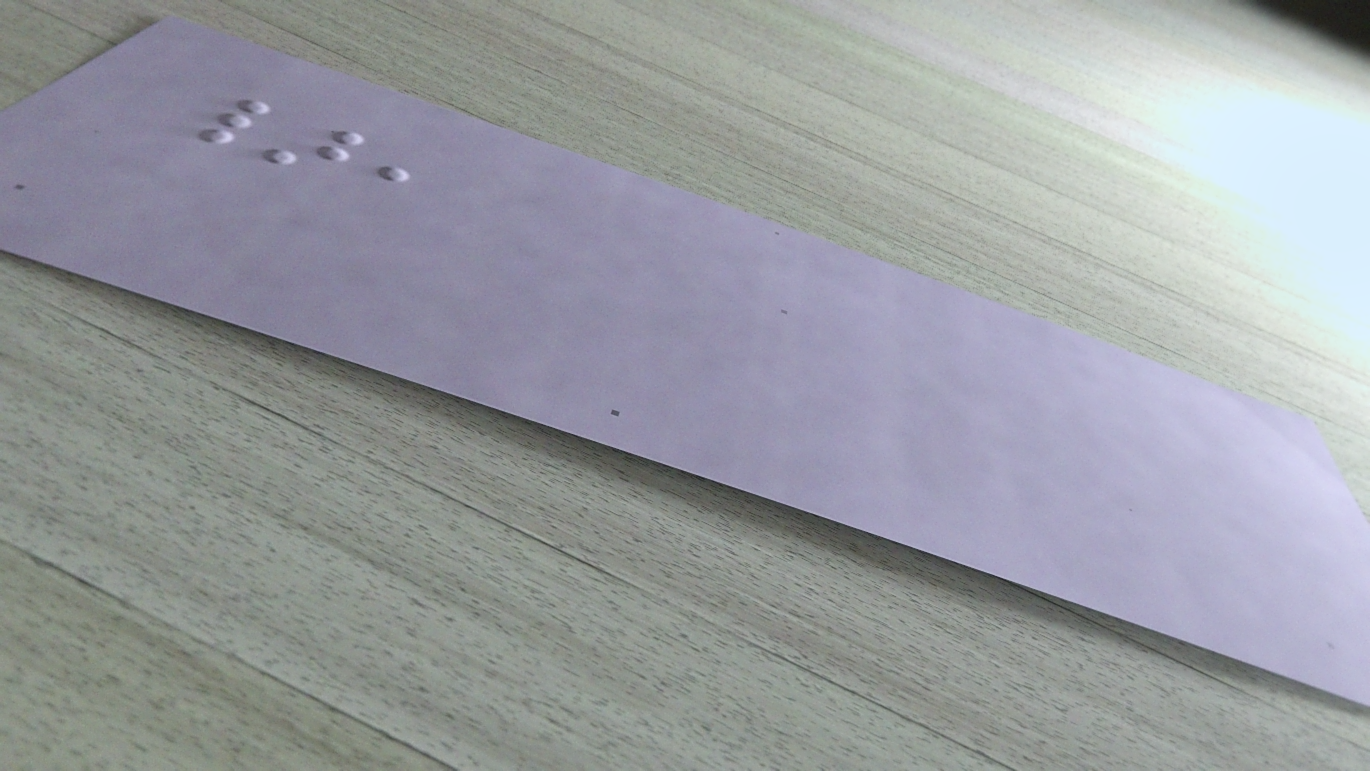},
